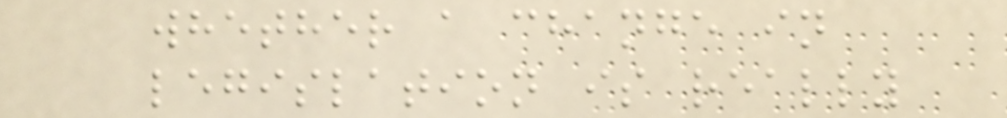whether a change in
legislation is really
